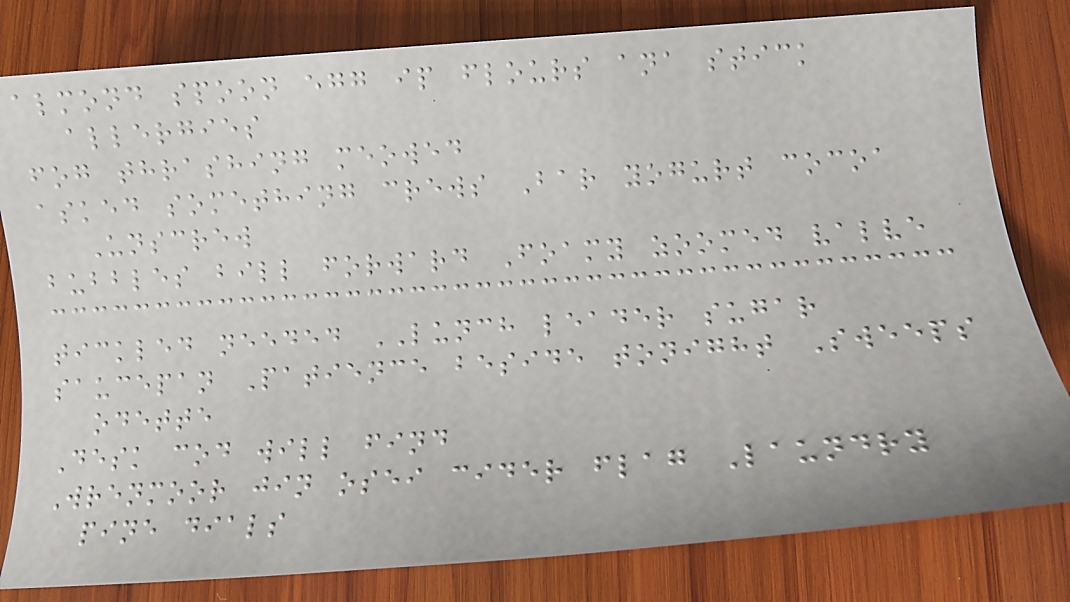almond spoon egg ip flours ana stick
allergies
fog thrashing meowed
asked something crews Bar yogurt cocoa
Unscrew
bubbles bill forward Foamy zoomed valve
tickled needed LUNCH leader sugar
saucepan Patience beside tonight Sweeps
odette
Desk cod will find
Wrenmoor jin osei cider flag Laundry
pine dials
